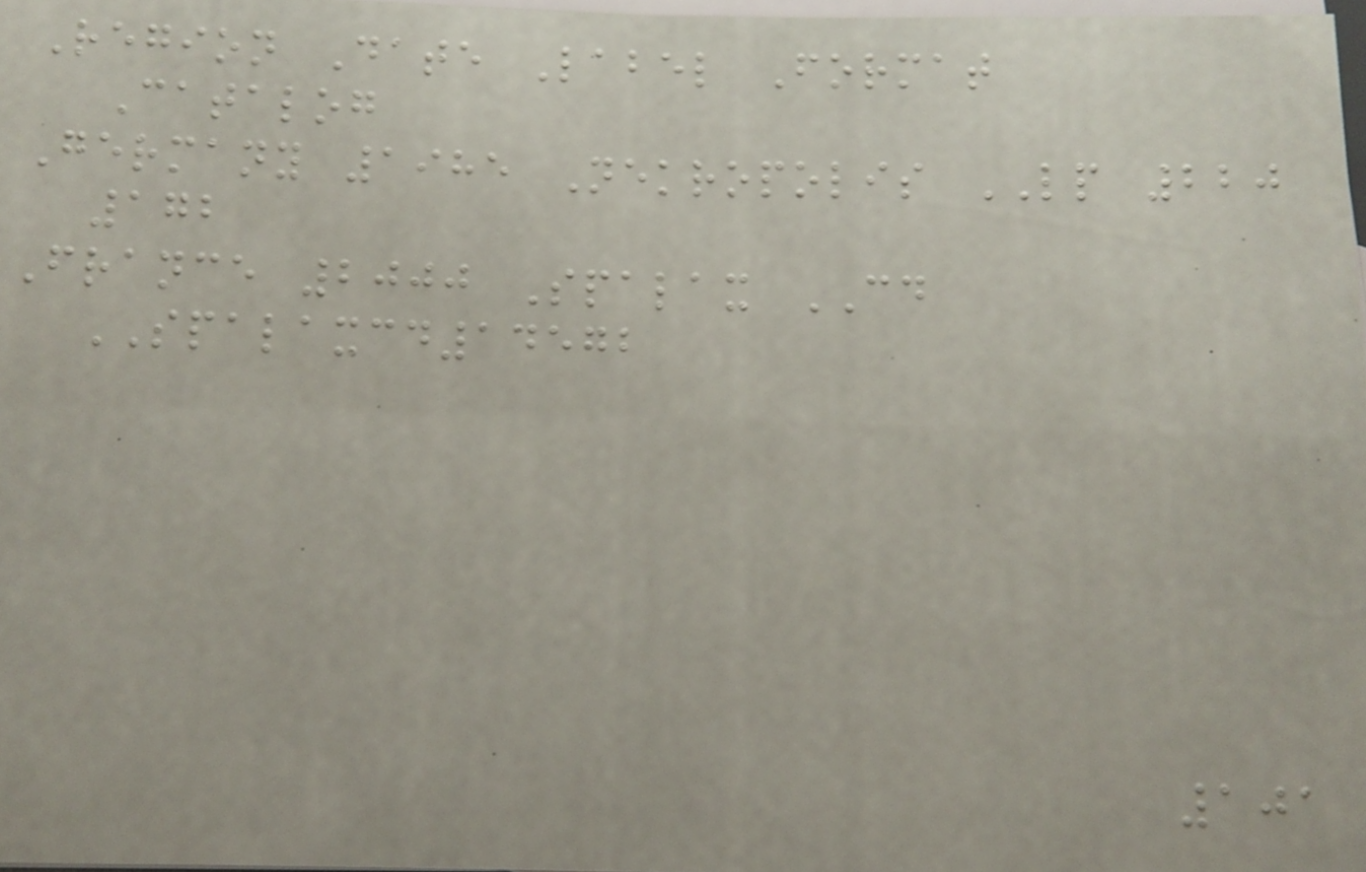Region Date Label Format
Catalog
Germany 1985 Nekropolis LP 220
172
France 2000 Spalax CD
SPALAXCD14572
101
